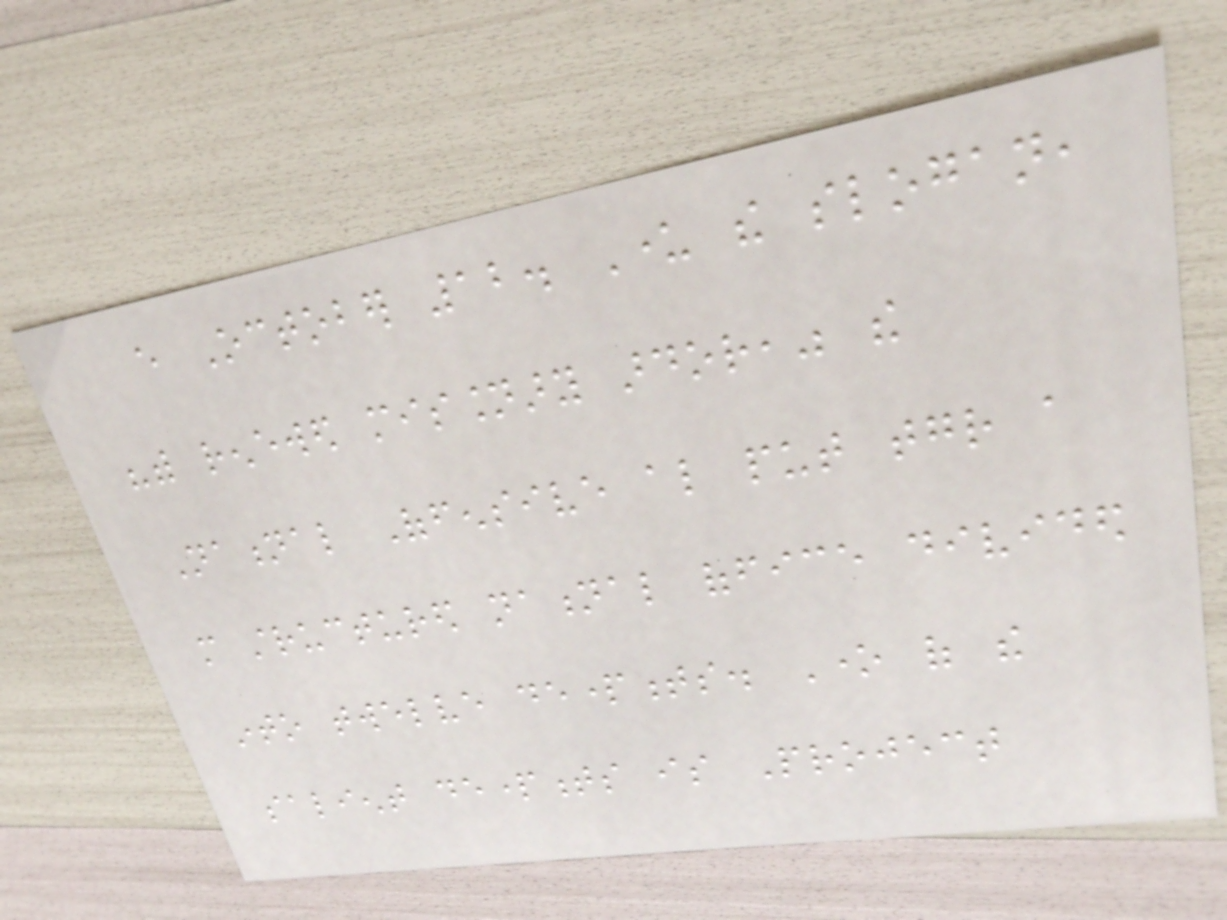every October 12. Under the slogan,
"with renewed missionary ardor," the
National Offensive also put together a
more structured national office divided
into twelve departments. One of the
salient departments is Project
